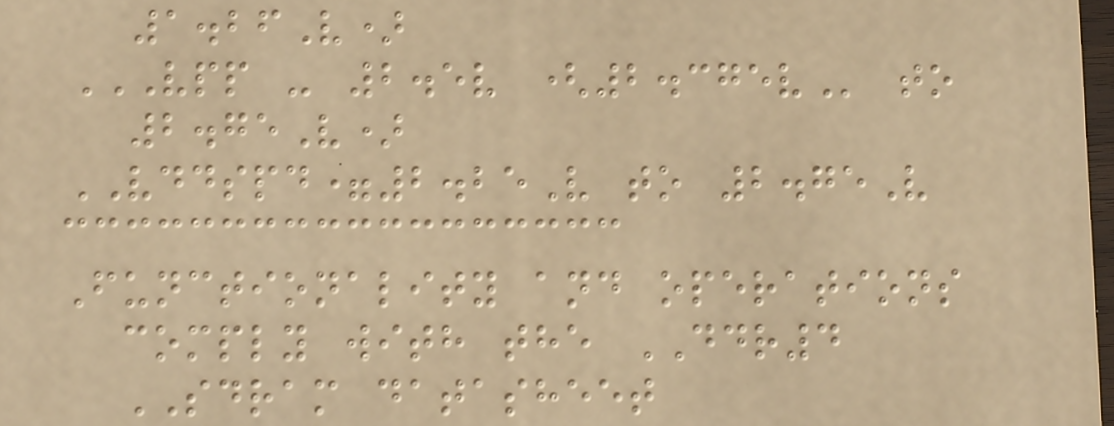1.26V)
VPP - 2.5V (2.375V to
2.75V)
VDDSPD=2.25V to 2.75V
Functionality and operations
comply with the DDR4
SDRAM datasheet
